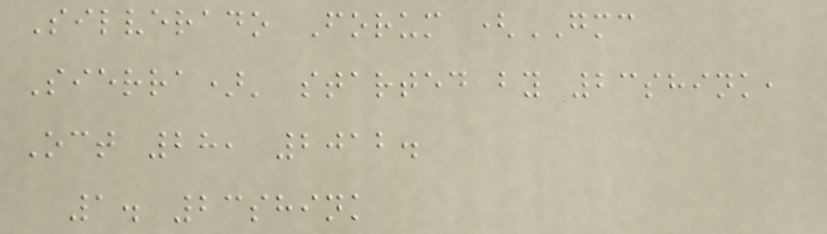Silverado Forum (GMC
Sierra)' started by 23shink,
Oct 28, 2012.
1. 23shink
